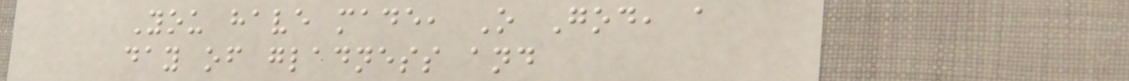You have made, O God, a
day of gladness and
